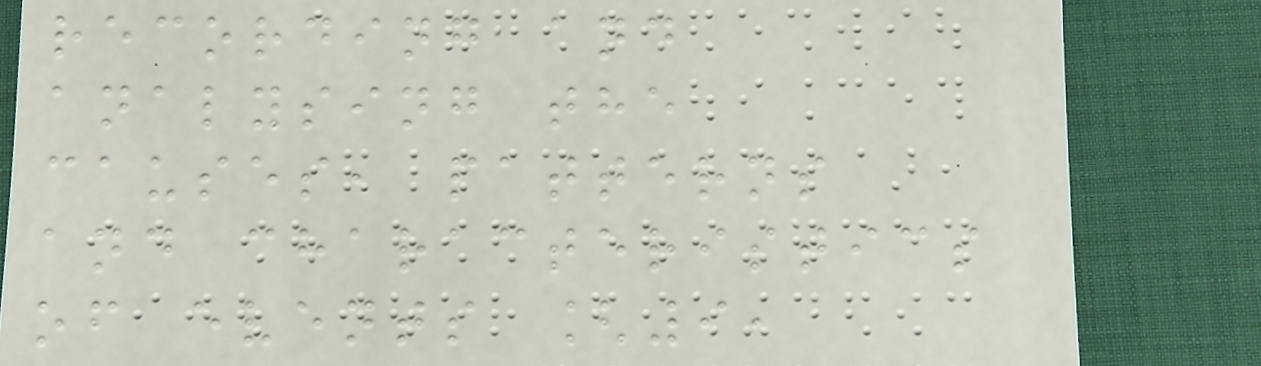recording and
analysing the
causes, patterns
and characteristics
of events [9,
